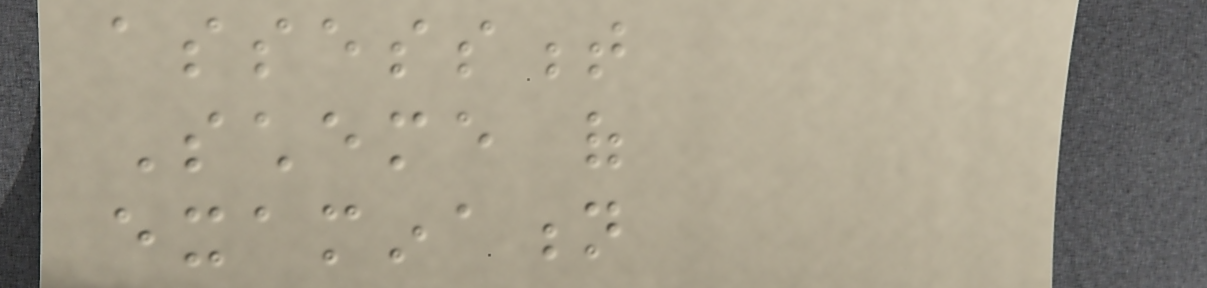assessment
Scheme of
examination
